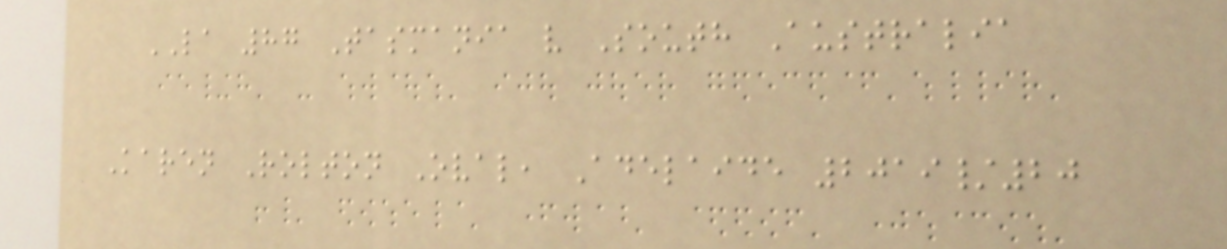LA 87 Tasmania v South Australia
Karen Rolton Oval, Adelaide 2019/20
